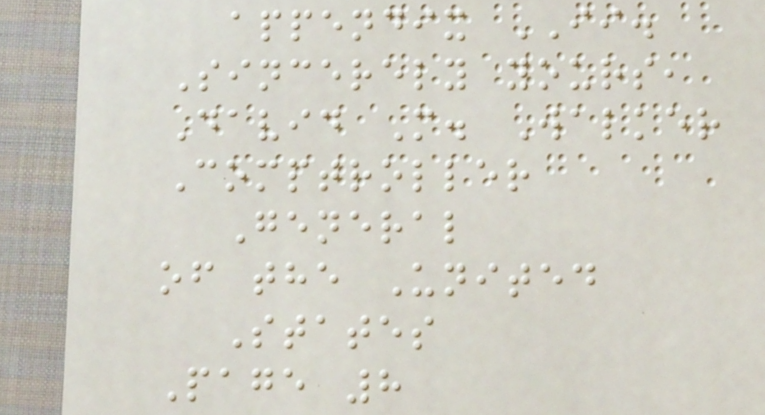appendix II.
Sincerely yours,
David M. Walker
Comptroller
General
of the United
States
Page 8
